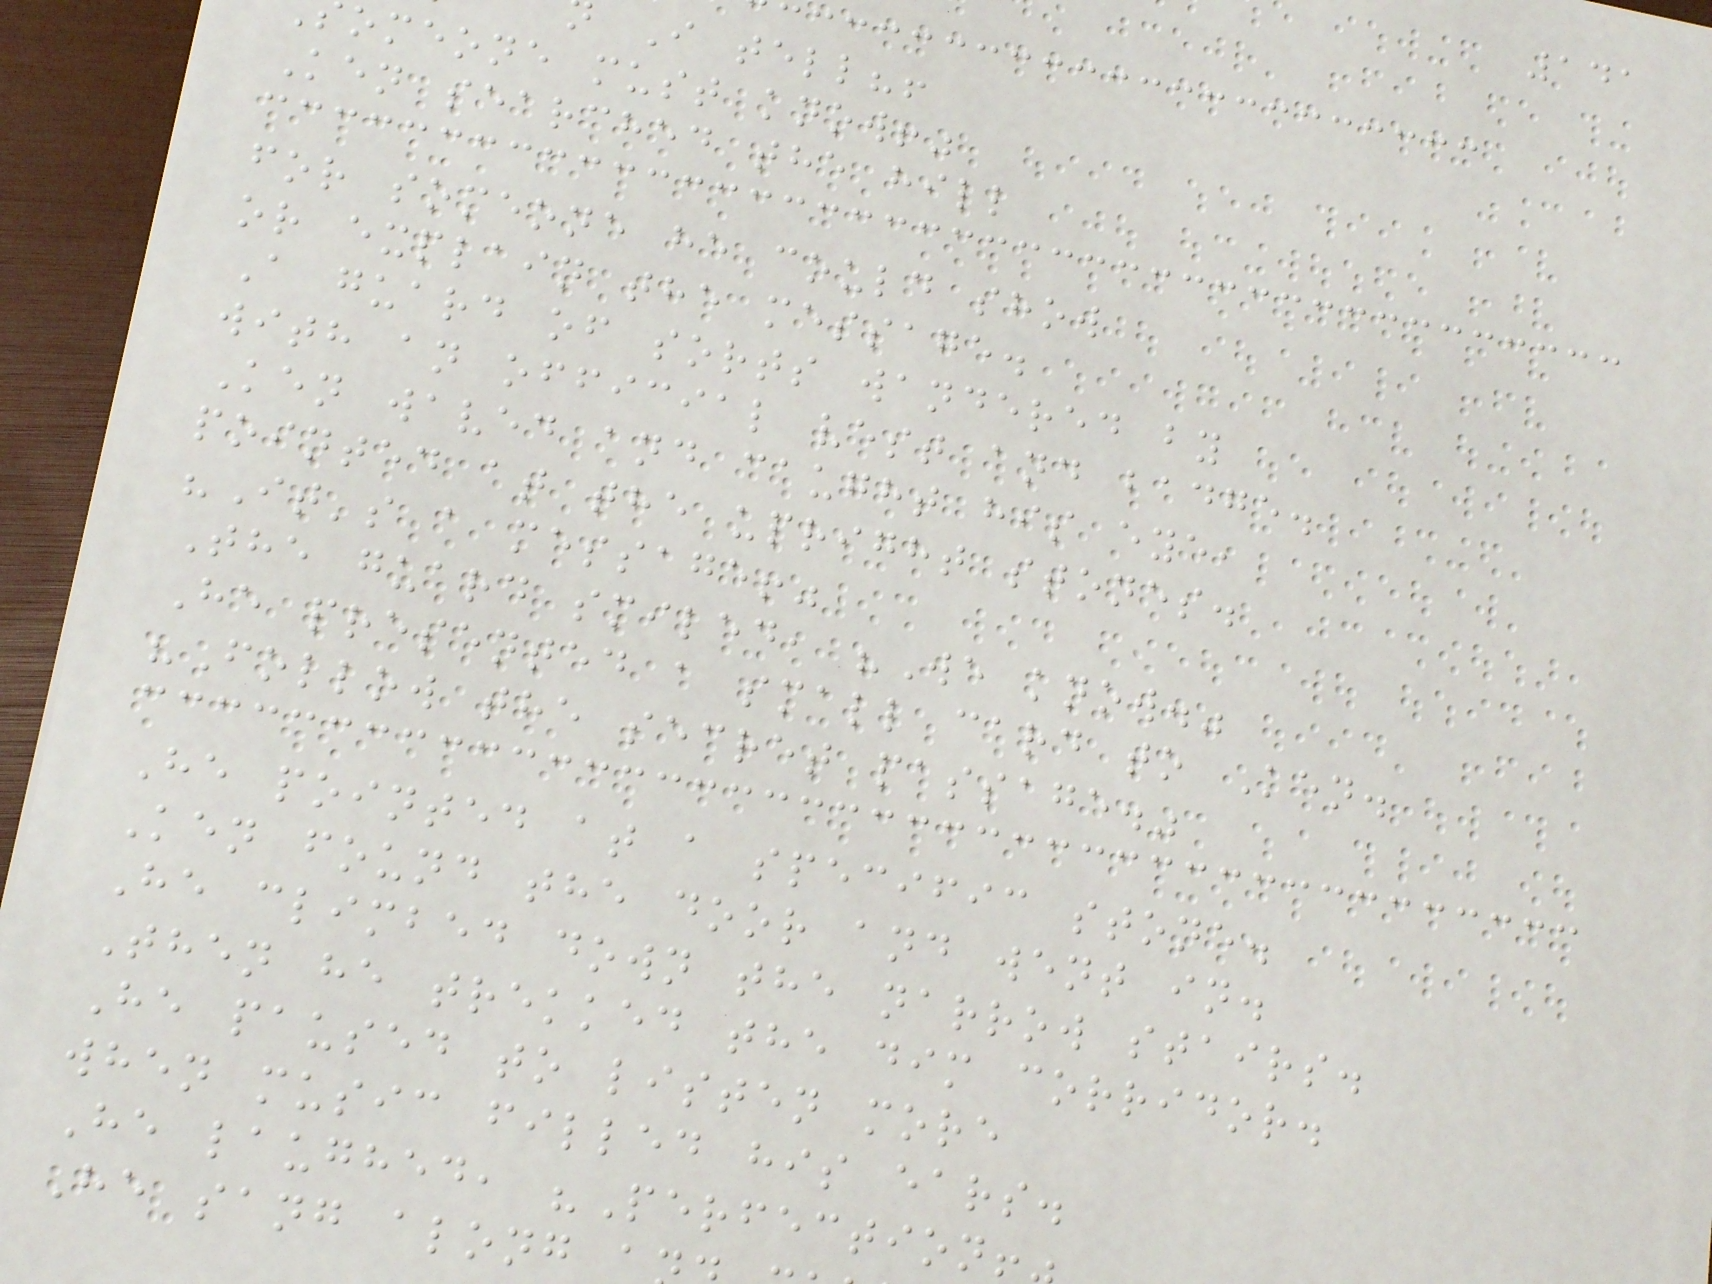141
I tell?!
omeone must know!"
Ken searched the hill
for someone he could show
or explain the message.
A guard of sorts wandered by
with an official vest and badge.
Ken waved and caught his eye,
pointed at the upright stones.
"It's a message!"
The guard smiled, "We know."
He presented a small card to Ken.
"Follow the secret passage."
He pointed at a specific stone.
Ken found the door and went in.
He climbed down the narrow stairs.
Then he trekked the dim corridor.
He paused to listen more
when music filled his ears.
He laughed, "Perfection!
He sang along
